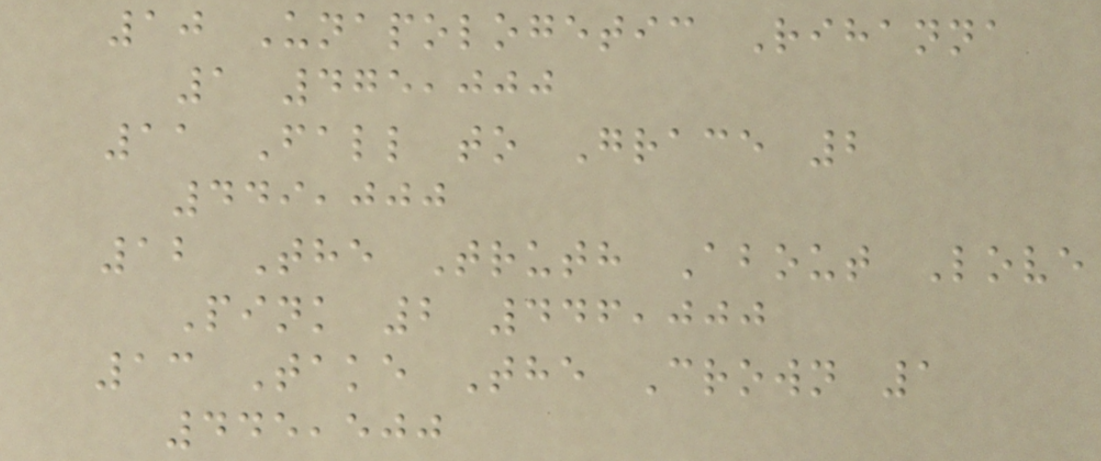10 Unapologetic Rihanna
1 475,000
11 Fall to Grace 2
449,000
12 The Truth About Love
Pink 2 446,000
13 Take The Crown 1
445,500
